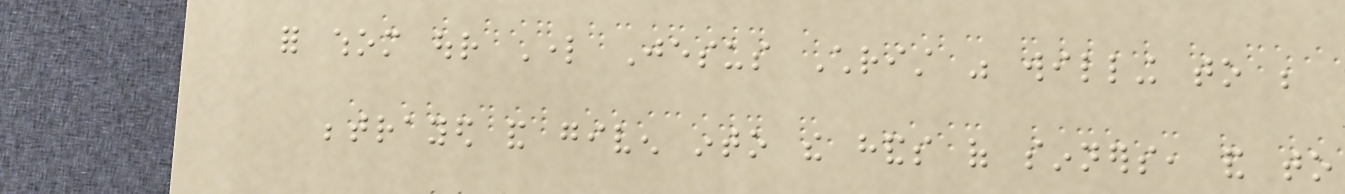for whom our Lord Jesus Christ was willing to be
betrayed and given into the hands of sinners, and to
